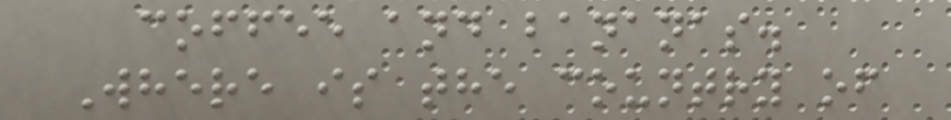coffee and bananas.
Where is the country of
